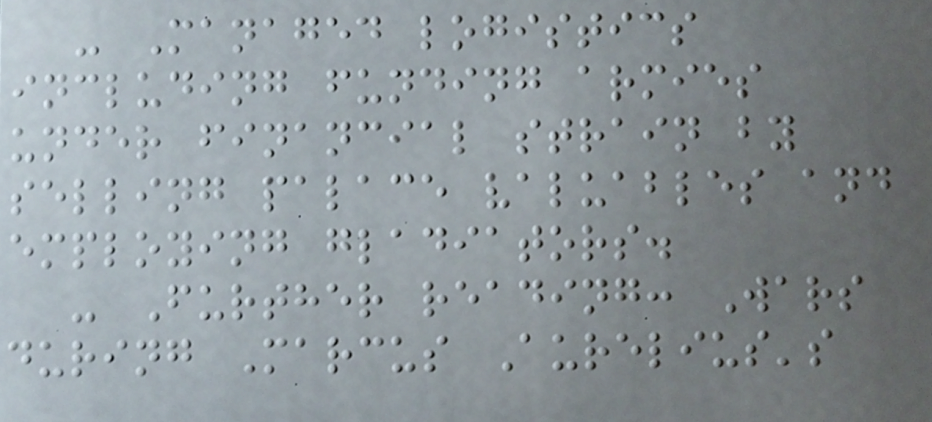- Managed logistics
including funding armies
under financial strain by
selling palace valuables and
employing gladiators.
- Further reading: Wars
during Marcus Aurelius's
